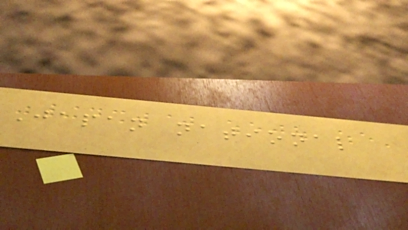Japan national
